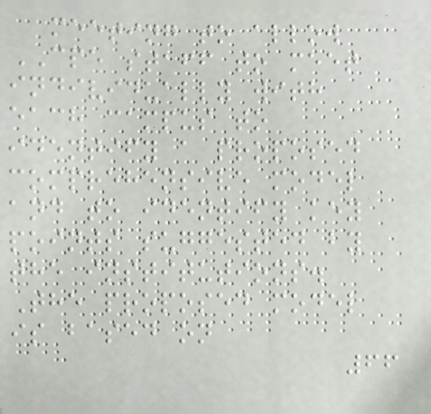meeting to allow
CPE staff to meet
individually with
each campus to
identify a proposed
comprehensive model
and to identify key
points suggested by
the institutions.
The proposed model
is based on
66
